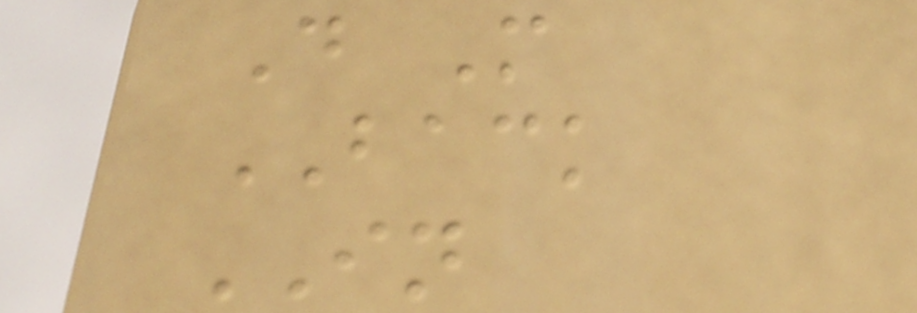D M
BACK
IN
